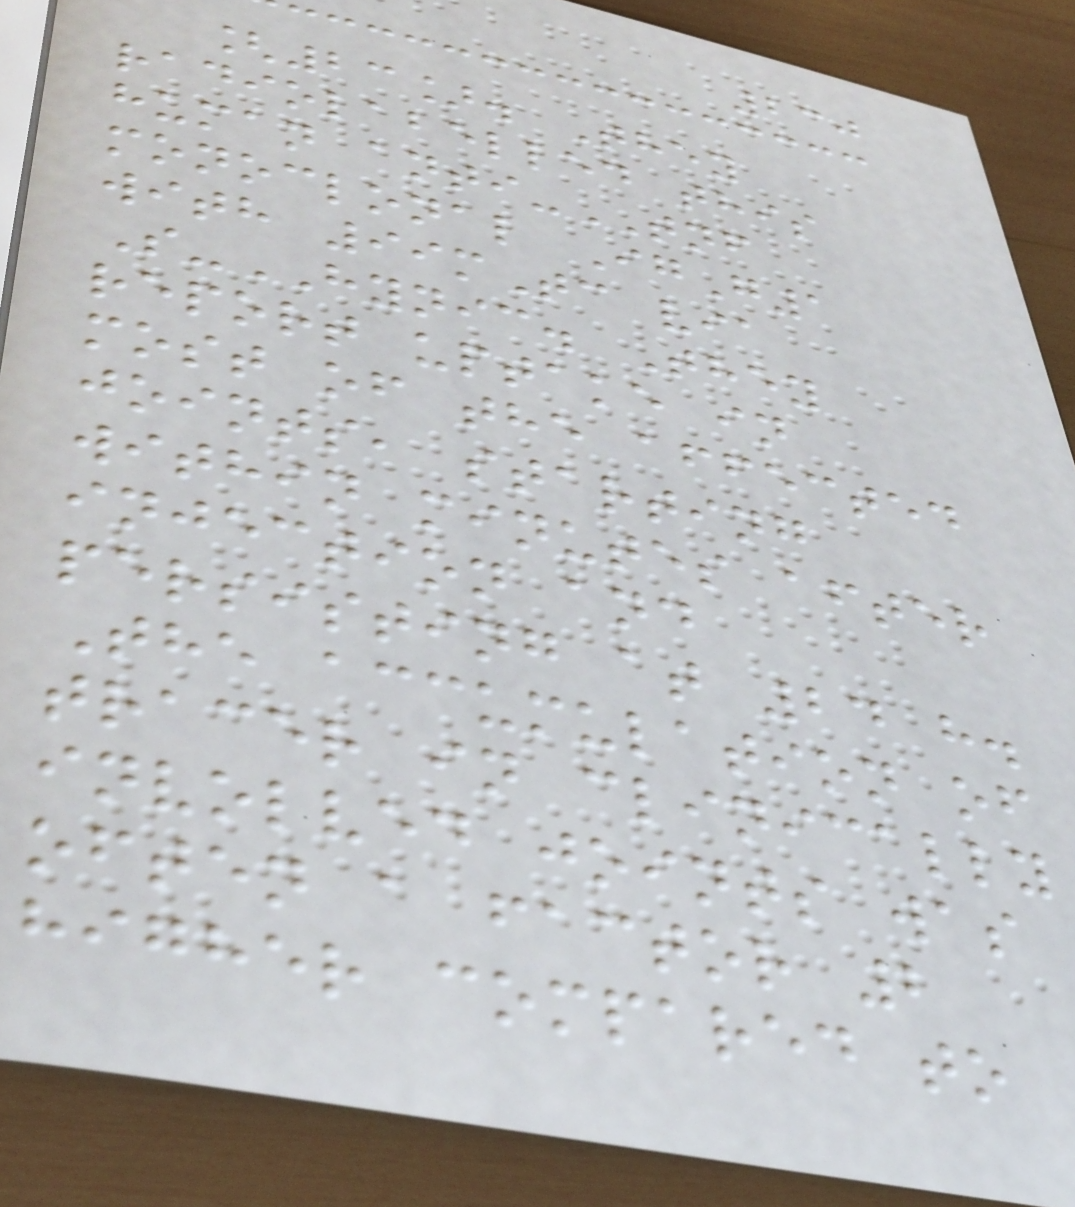230
[23]. They
radiolabelled this
human anti-TNF
monoclonal IgG1
with 99mTc via
S-HYNIC. They
report uptake in
most of the affected
joints, starting
within minutes after
injection and
persisting at 24 h.
The accumulation of
tracer in clinically
involved joints was
often a factor 2
higher compared to
